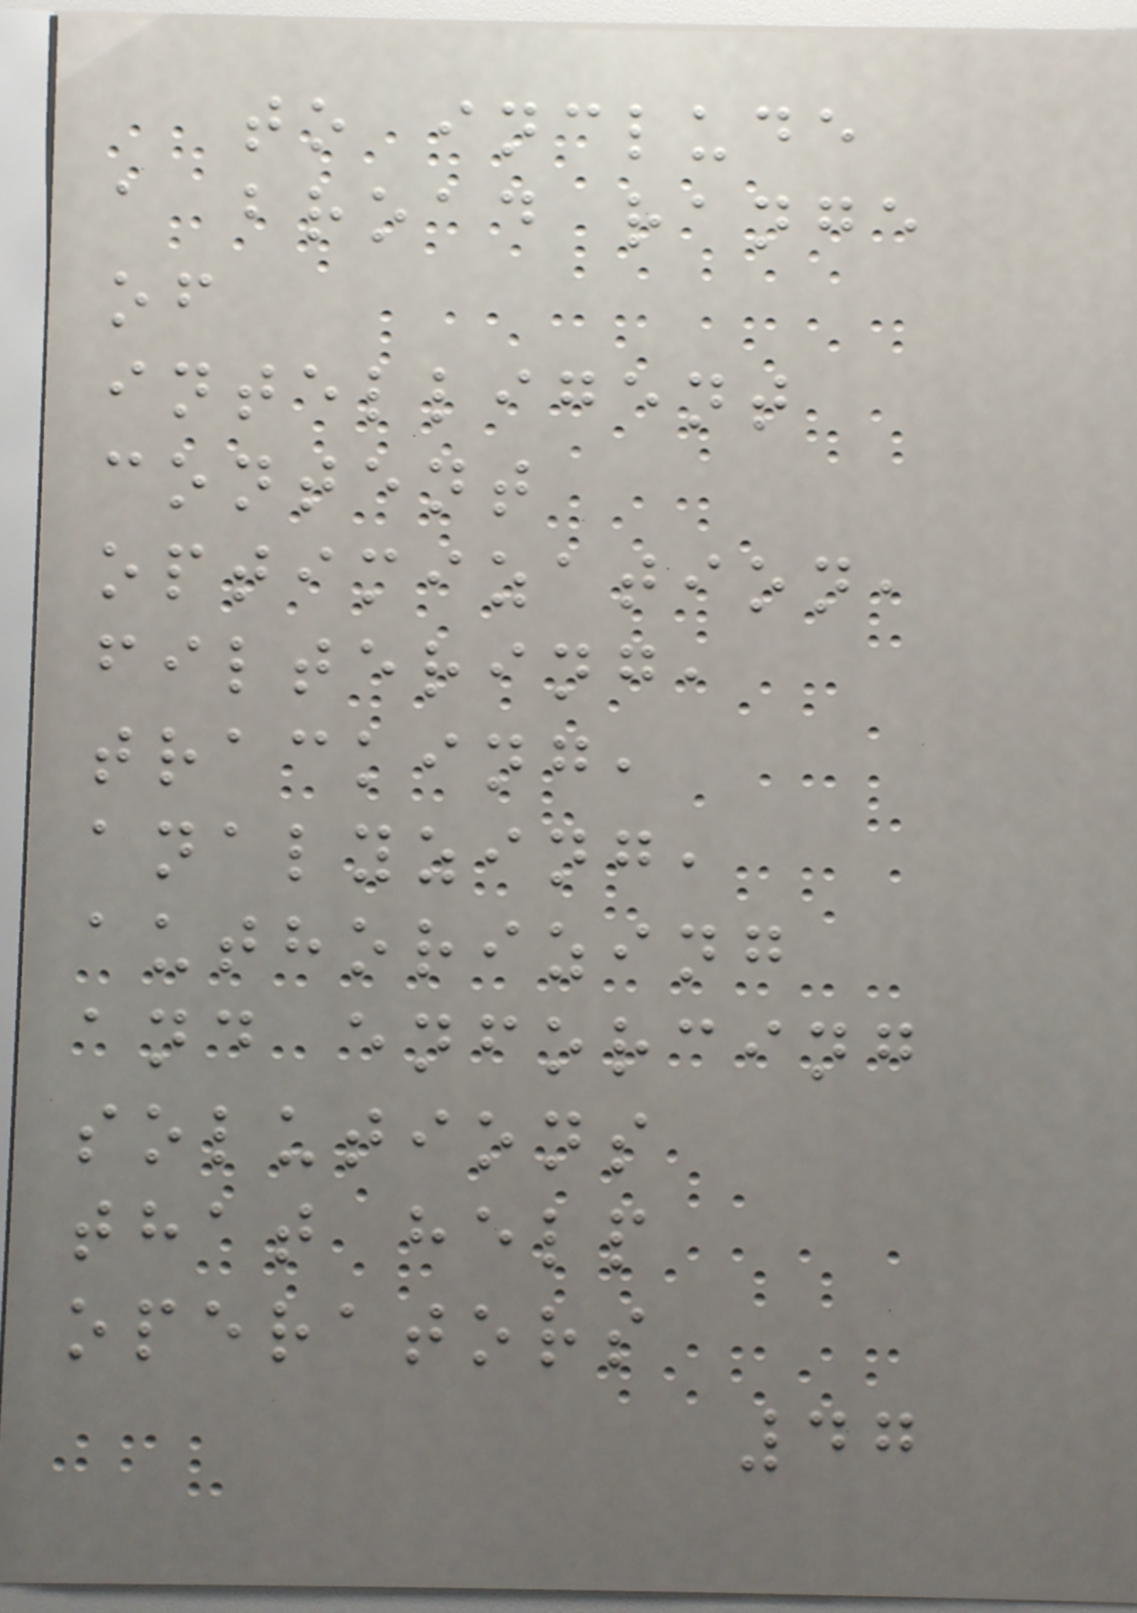to include
a broad range
of
intelligent
content
optimization,
filtering,
tracking,
analyzing,
authorizing
and enforcing
solutions
that help
operators
47
